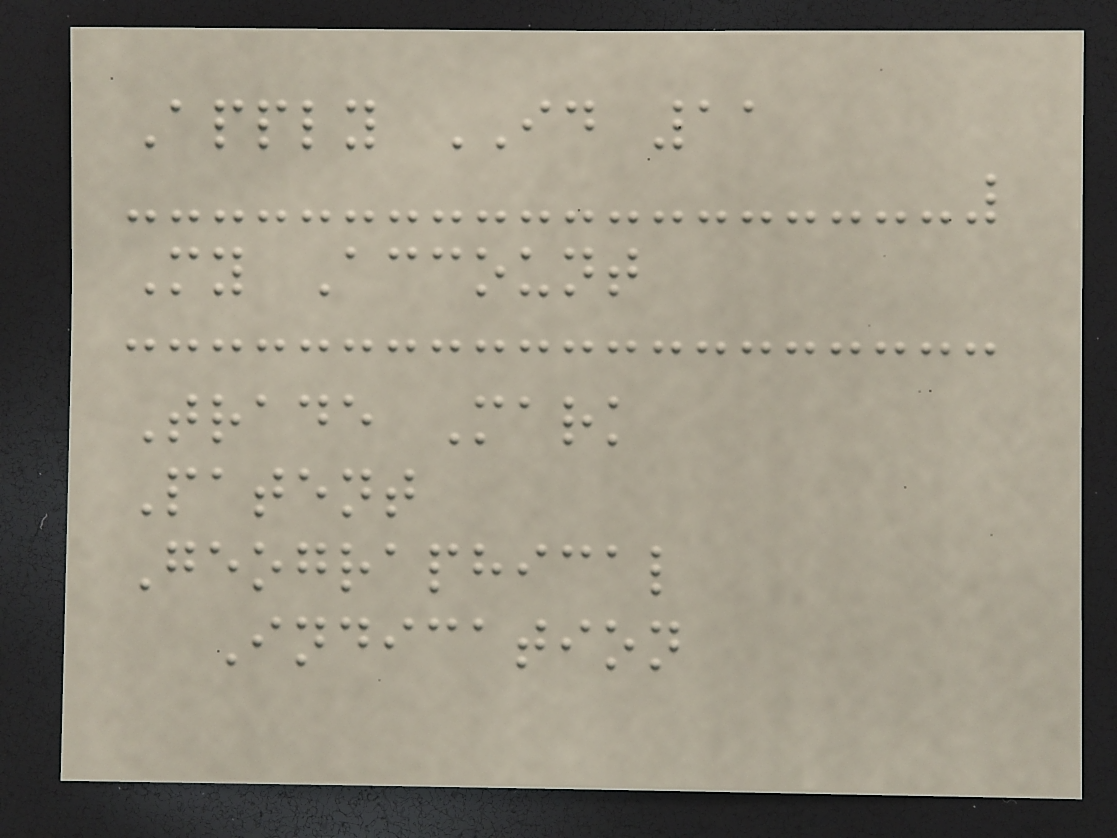Apply ID 11
My Account
Trade Mark
Patent
Geographical
Indication
